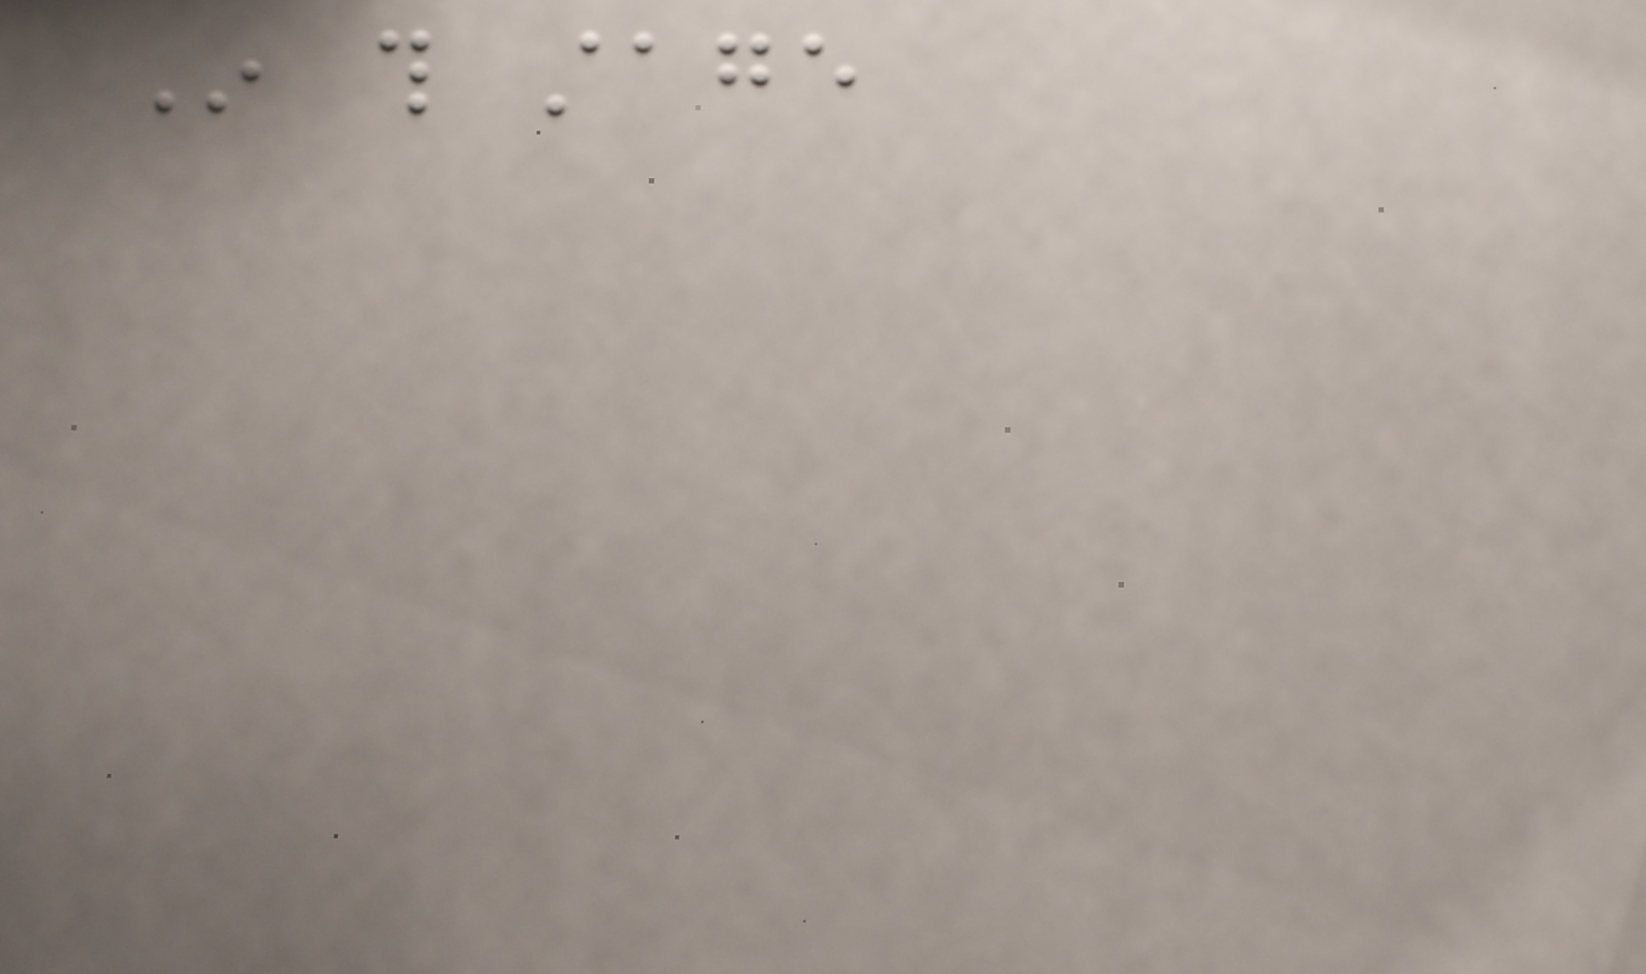In this stage
